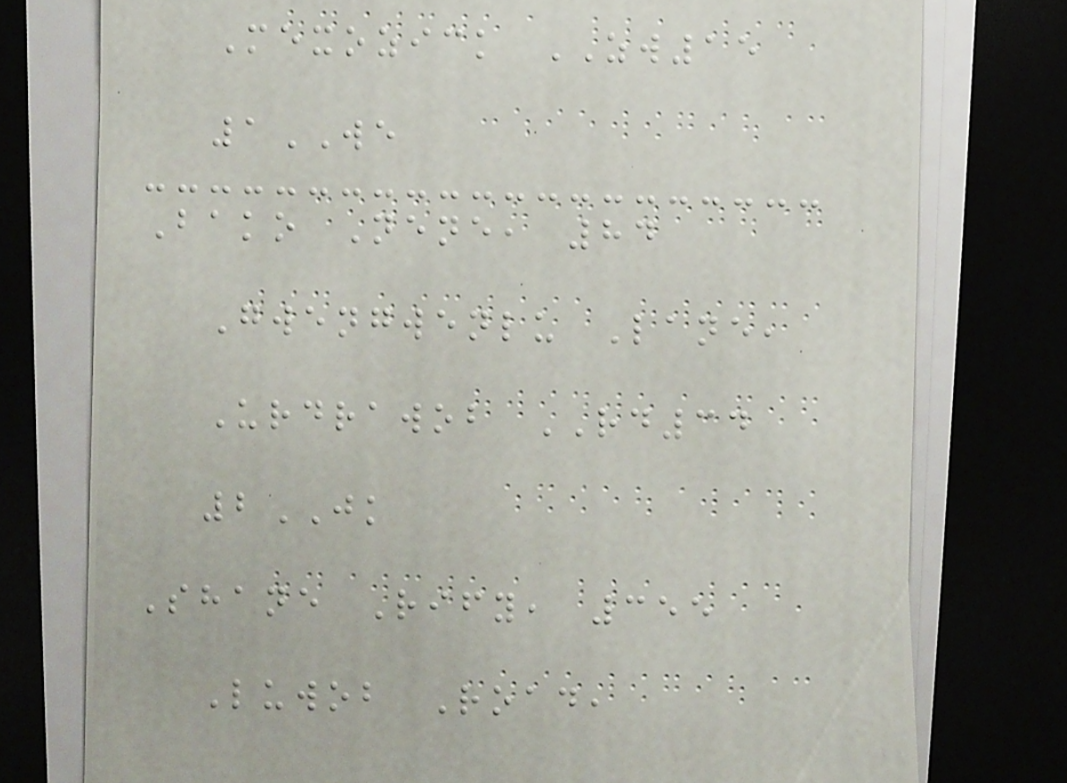Mexozick ZW15
1WE
Bako Nene, 84
Gwengwenlu Lane,
Urdrawob RD34
2JK
Shane Rify, 355
Luwob Road,
